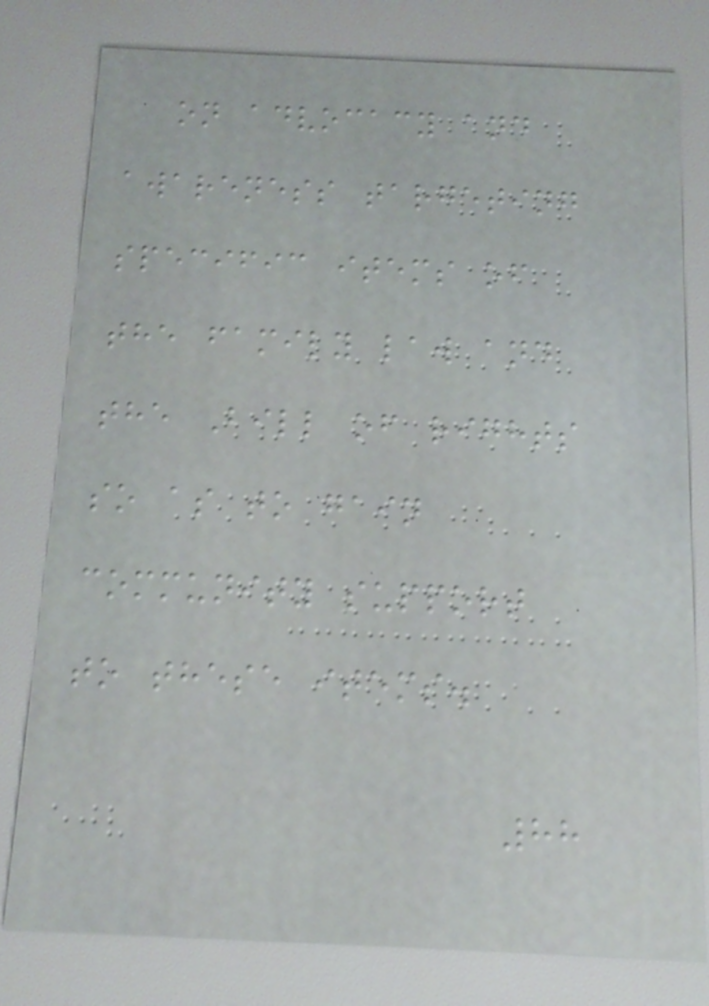on advocacy and
awareness targeting
specific items of
the family law and
the Bill of rights
so as to gain
community support
to these items.
88
